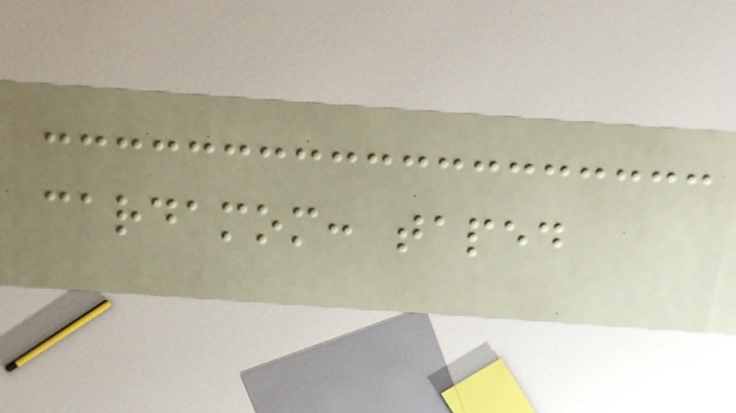cardamom: taped
